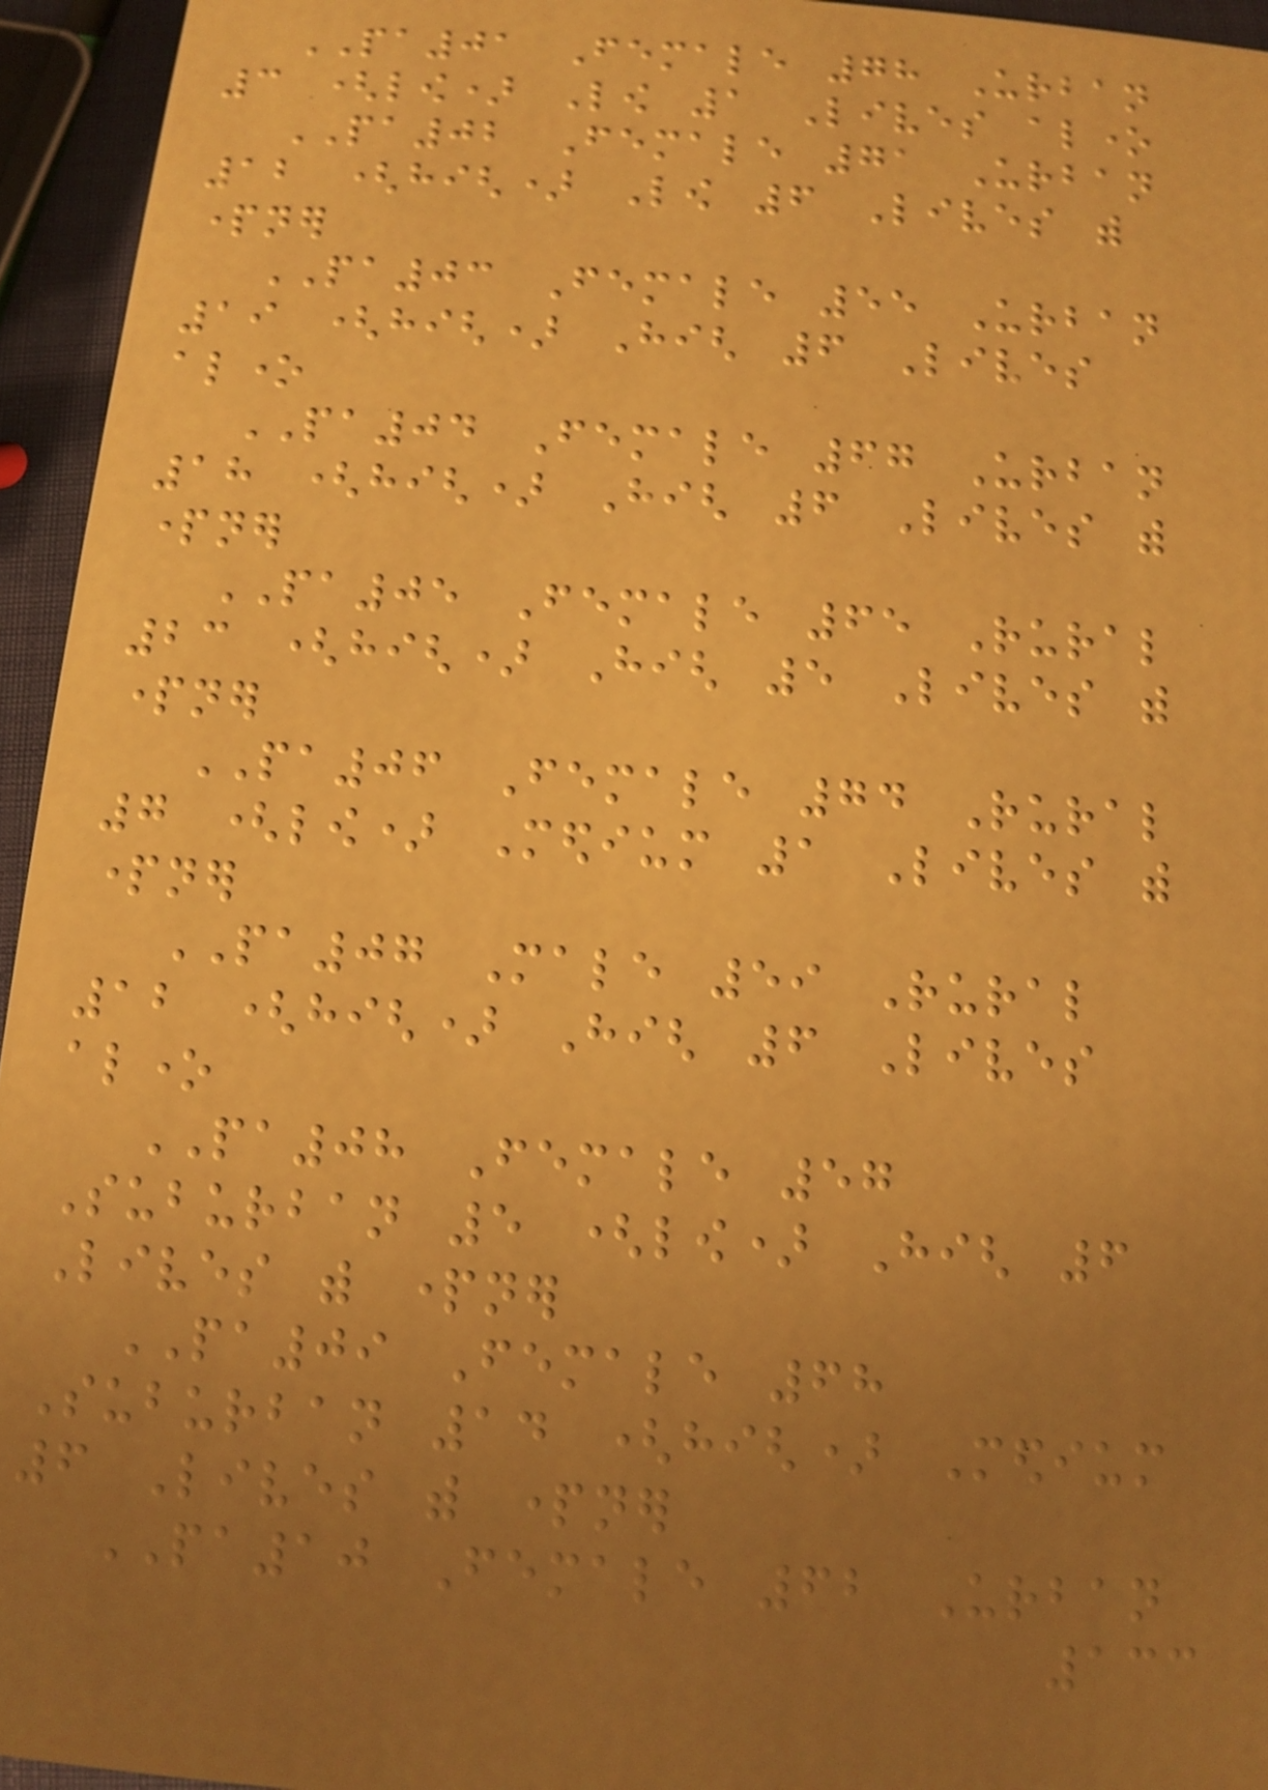PA01 Female 78 Urban
3 (low) Low 1 Lives alone
PA02 Female 71 Urban
12 (high) Low 6 Lives with
partner
PA03 Female 55 Urban
19 (high) High 6 Lives
alone
PA04 Female 67 Urban
18 (high) High 6 Lives with
partner
PA05 Female 65 Rural
23 (high) High 5 Lives with
partner
PA06 Female 74 Rural
7 (low) Medium 1 Lives with
partner
PA07 Male 59 Rural
12 (high) High 6 Lives
alone
PA08 Female 57
Suburban 5 (low) High 6
Lives with partner
PA09 Female 68
Suburban 14 (high) Medium
6 Lives with partner
PA10 Female 62 Urban
133
